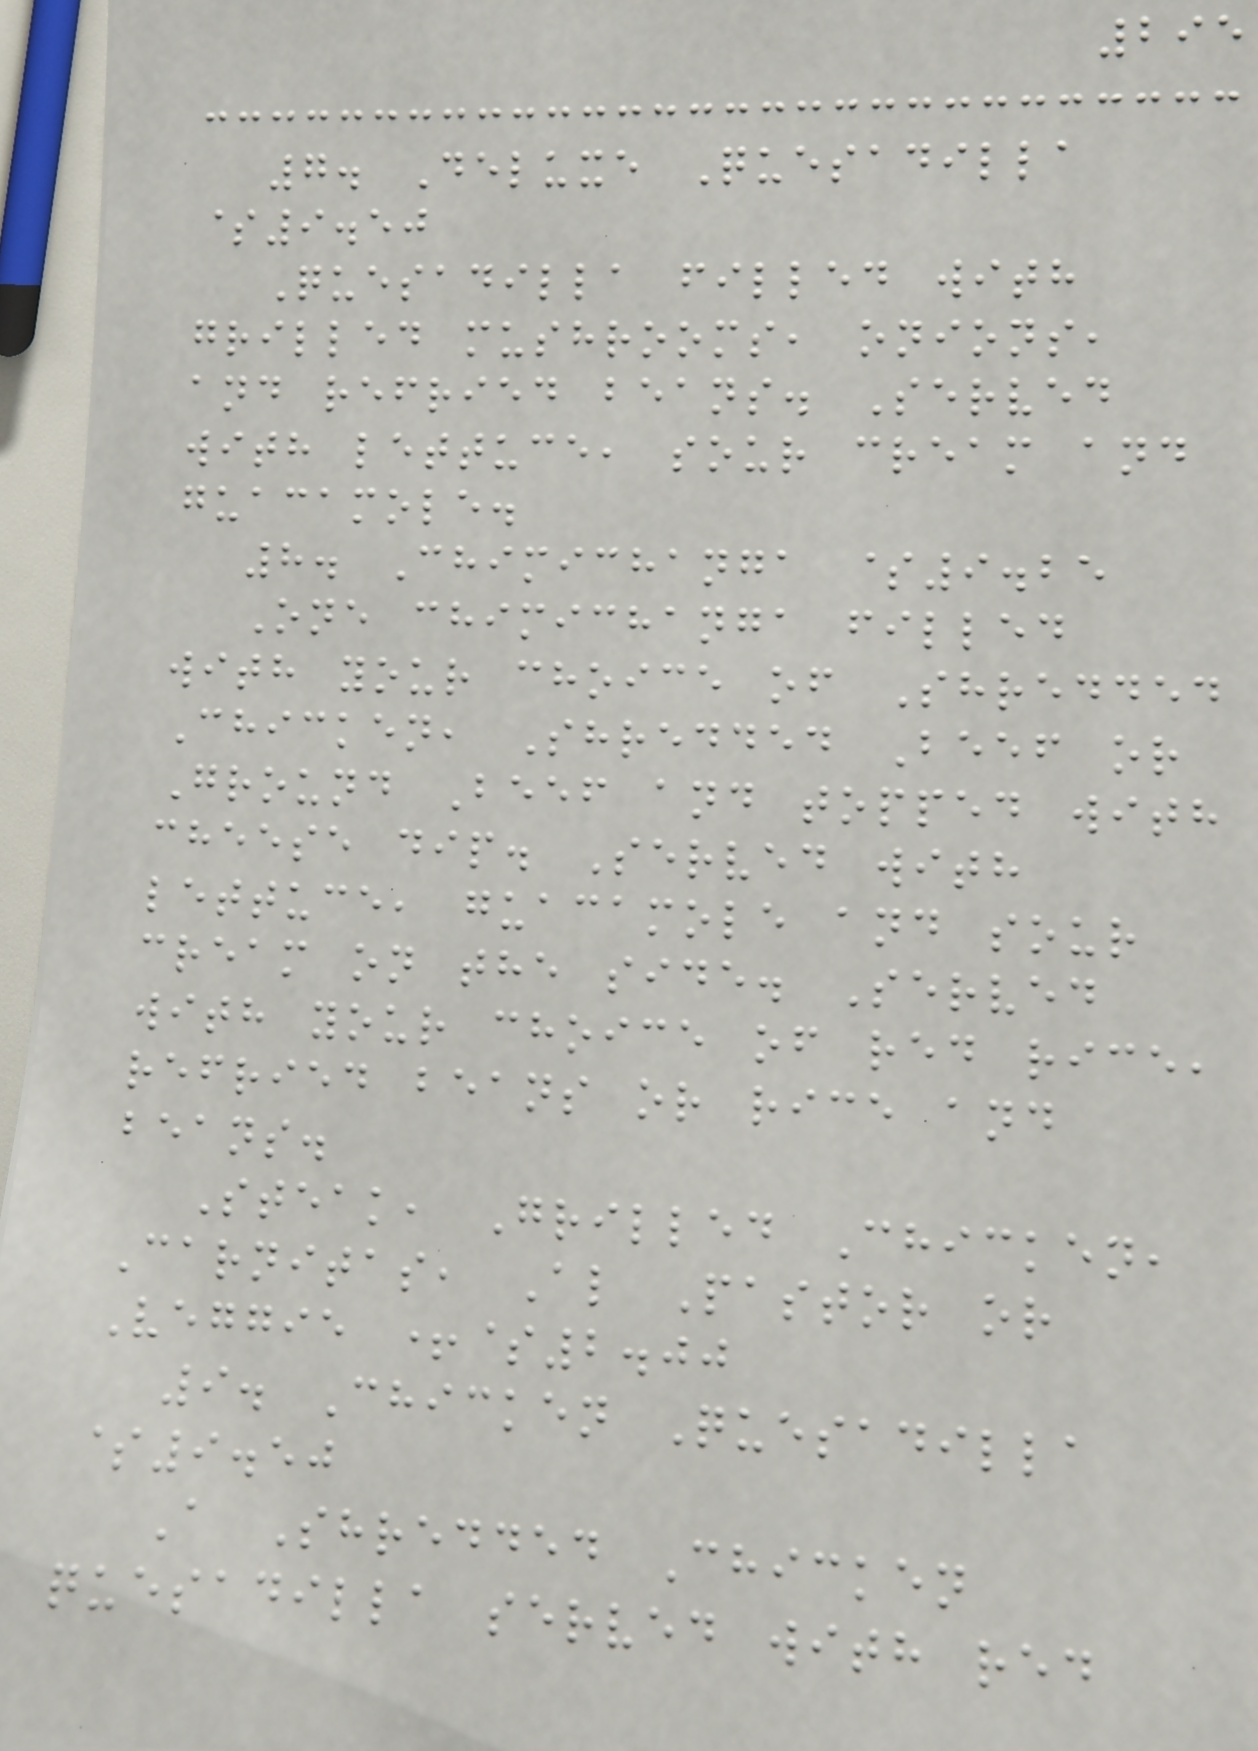295
7. Deluxe Quesadilla
$9.50
Quesadilla filled with
grilled mushrooms, onions,
and refried beans. Served
with lettuce, sour cream and
guacamole.
8. Chimichanga $9.25
One chimichanga filled
with your choice of Shredded
Chicken, Shredded Beef or
Ground Beef and topped with
cheese dip. Served with
lettuce, guacamole and sour
cream on the side. Served
with your choice of red rice,
refried beans or rice and
beans.
Steak, Grilled Chicken,
Carnitas, Al Pastor or
Veggie +$2.00
9. Chicken Quesadilla
$9.50
A Shredded Chicken
quesadilla served with red
